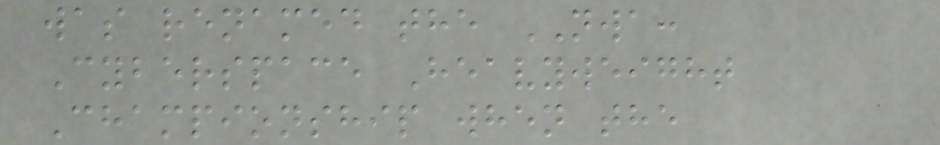was renamed the NWA:
Cyberspace Heavyweight
Championship when the
